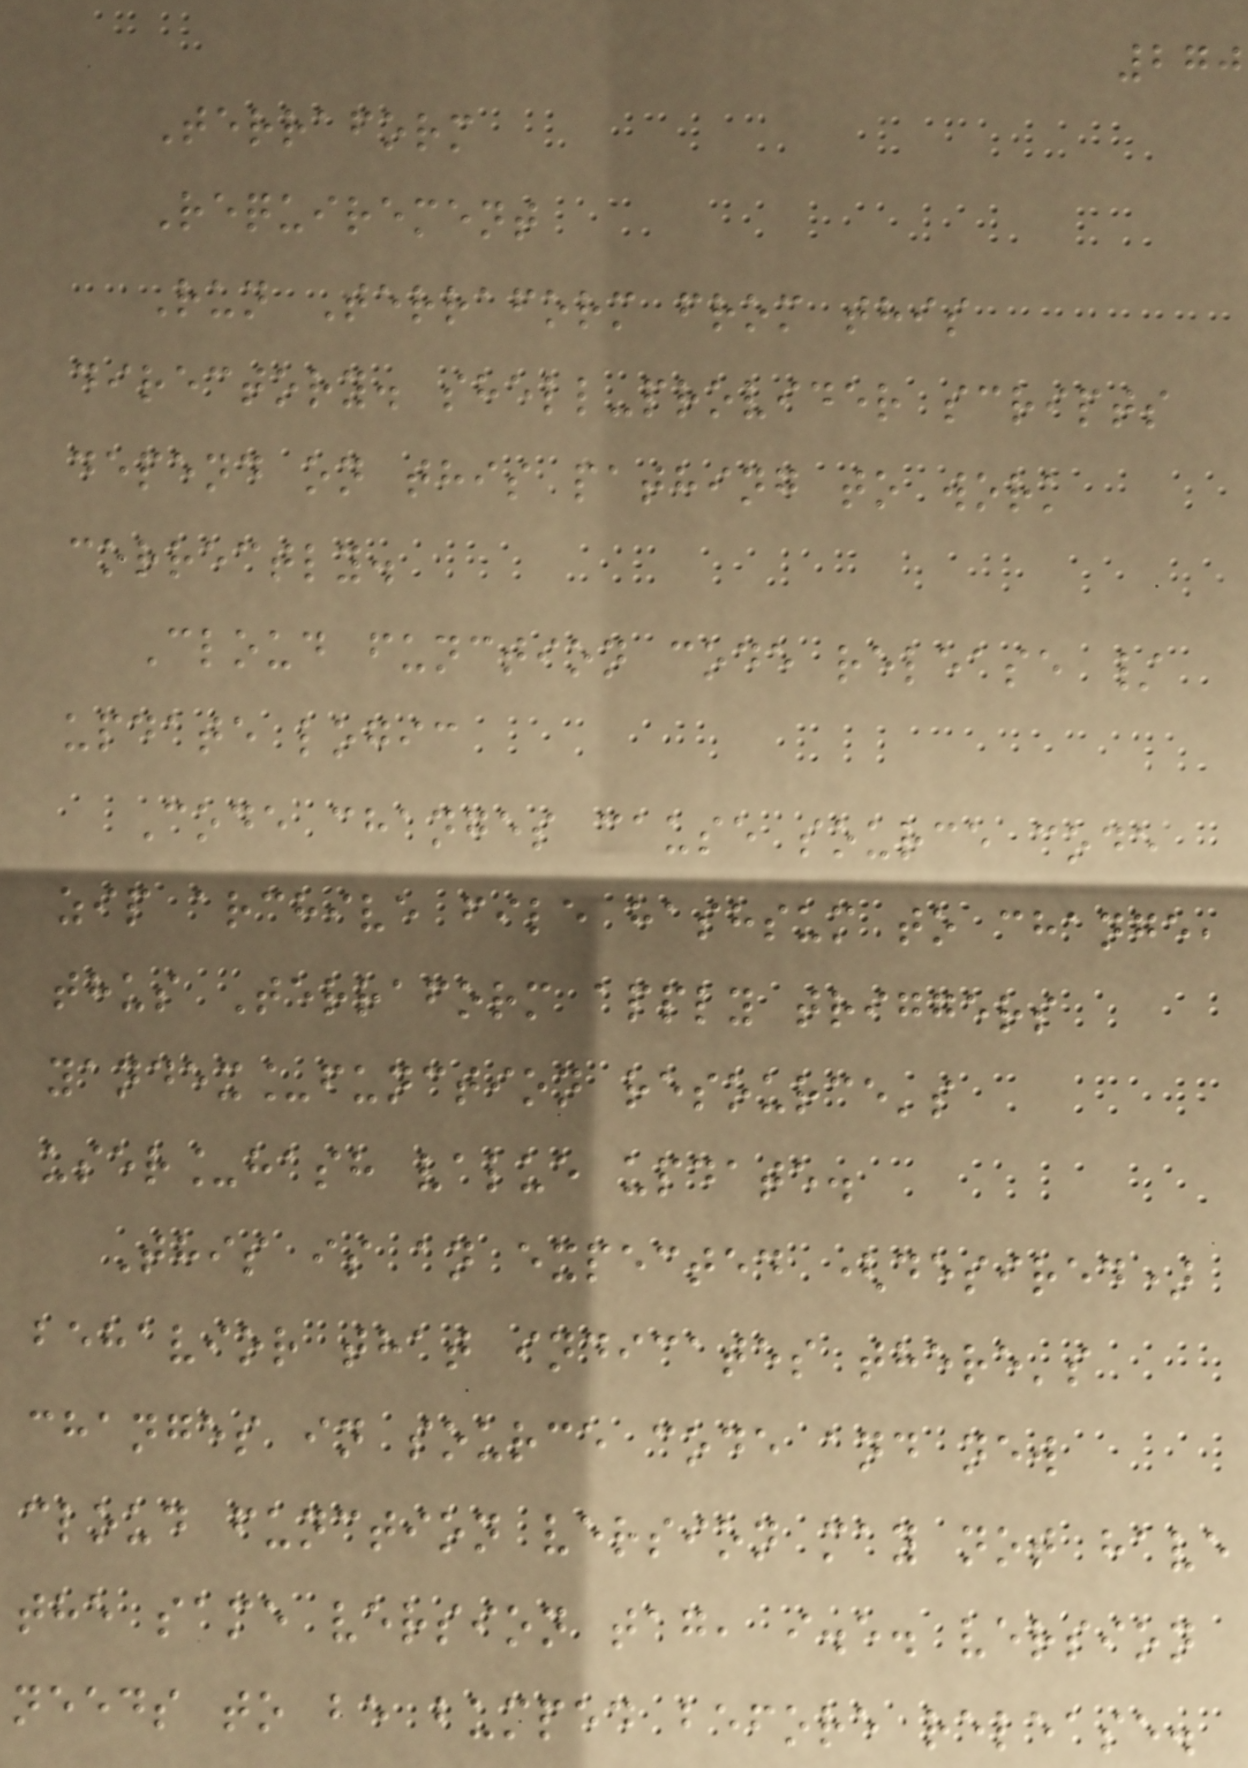270
Terraform
Requirement
Run Terraform from this
directory. shell-provider scripts
depend on this pathing to work
correctly.
Cloud function code release /
update logic
Code changes cause source code
zip archive file hashsum to change,
thus Terraform apply triggers
yandex_function resource's
user_hash value update.
This is an expected (desired)
behavior that indicates there's
changes in source code and new
cloud function version may not have
the same version tag, i.e. version
needs to be bumped before release.
